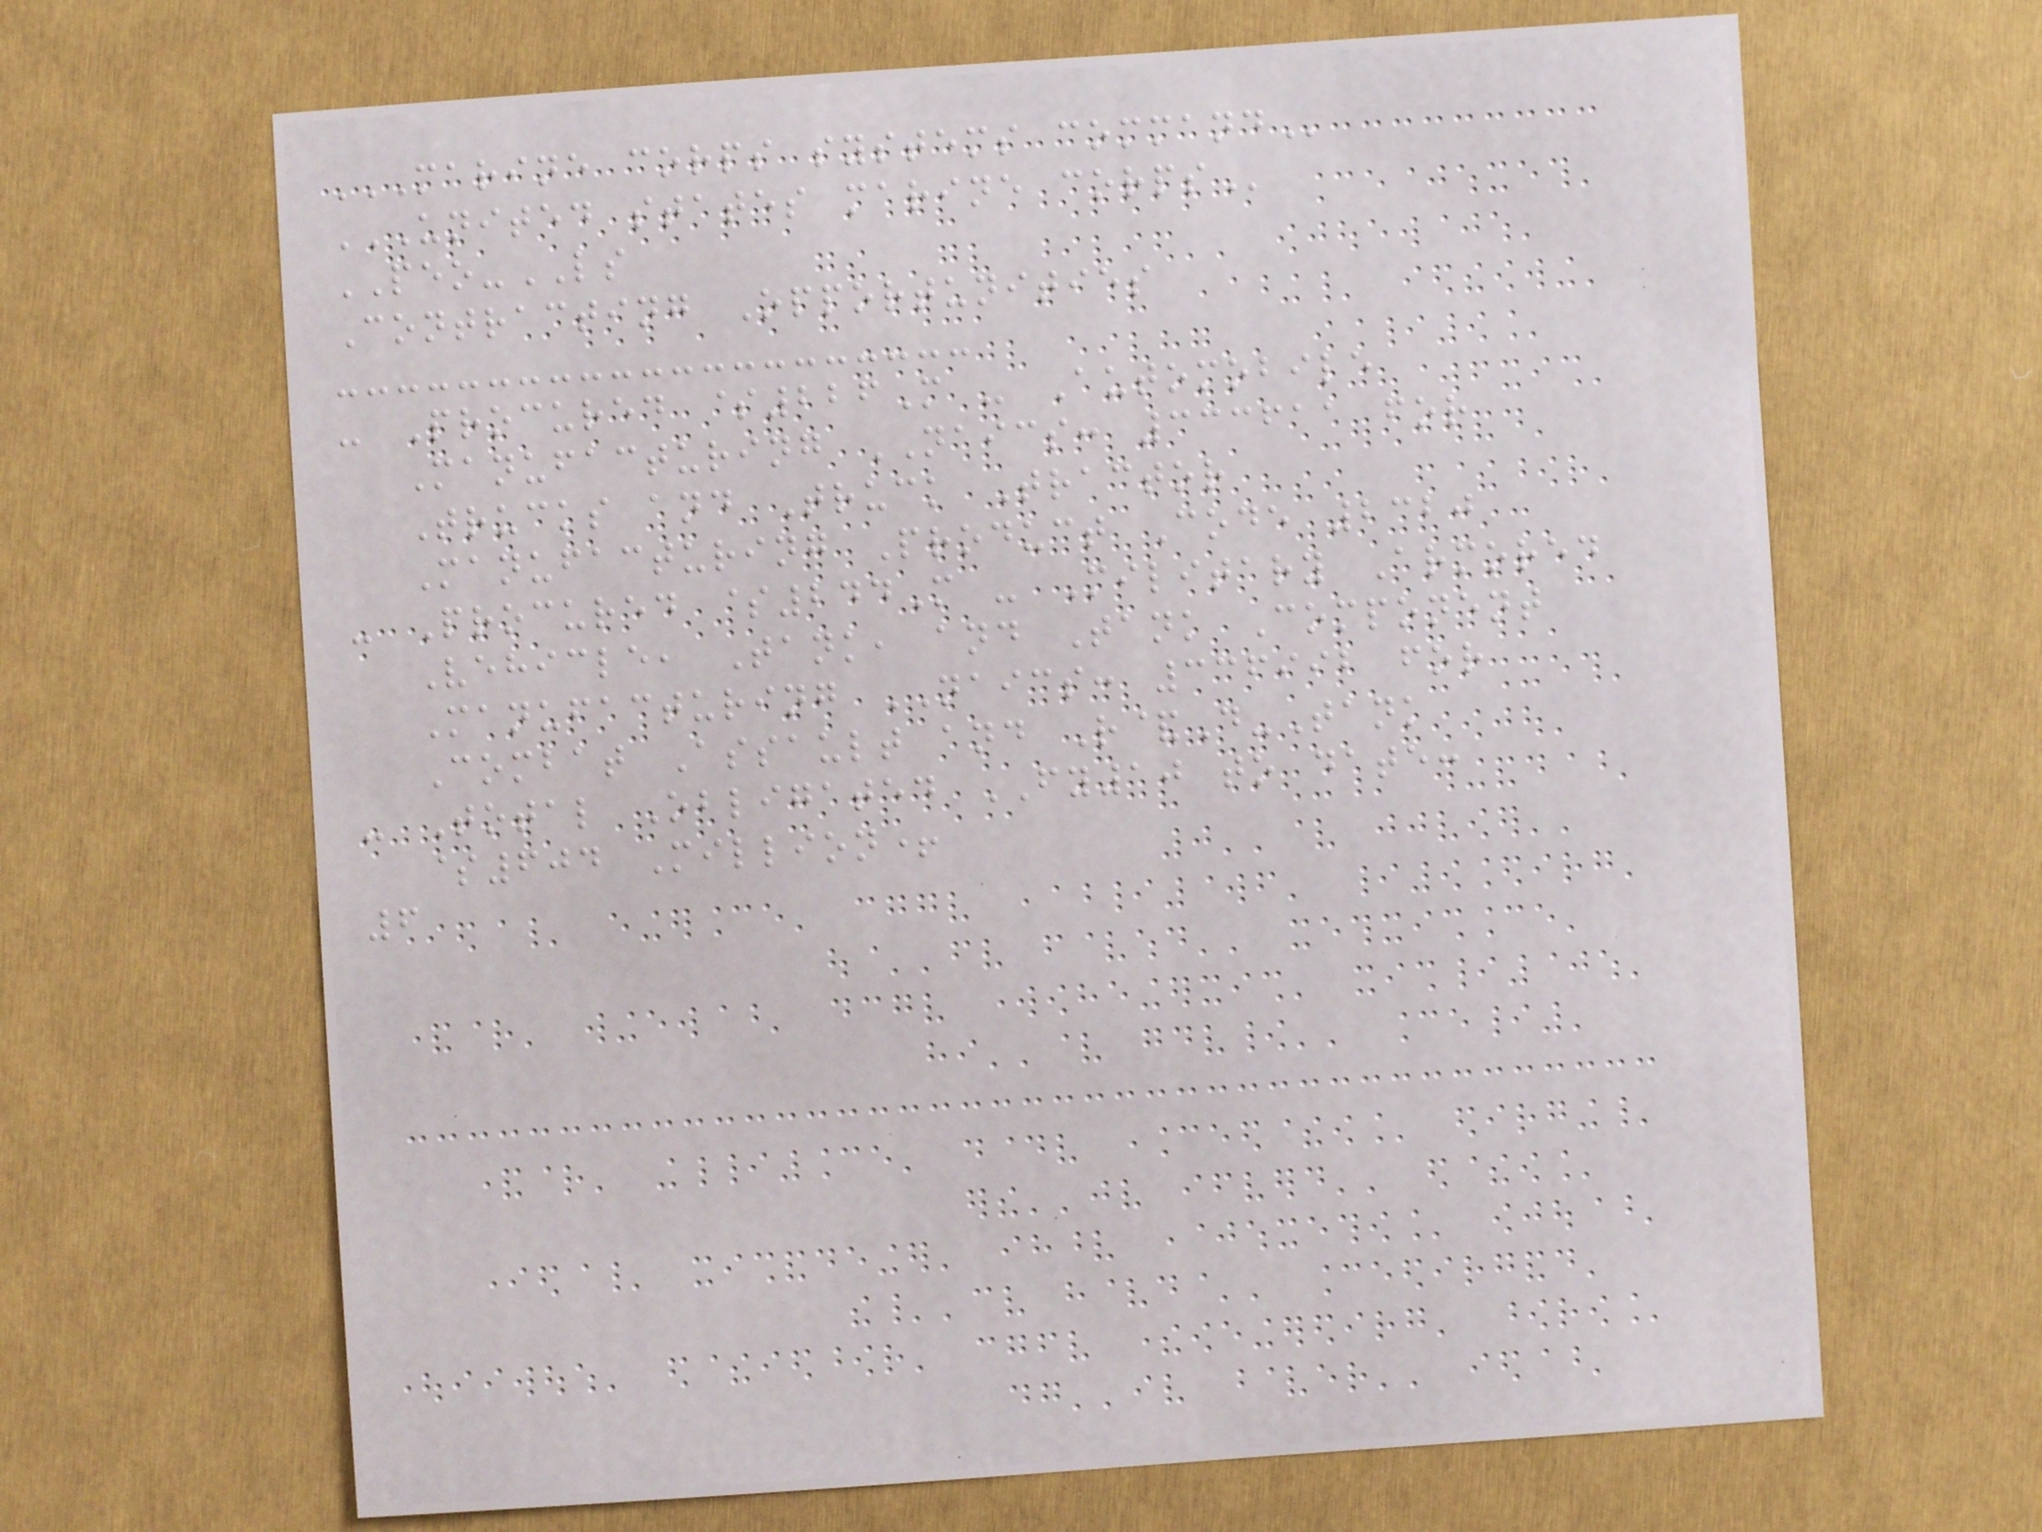MARINE CORPS SYSTEMS COMMAND
UNITED STATES MARINE CORPS
PEO-LS
Contracting Opportunities
- Procured $226M - Automobile
Manufacturing NAICS: 333611 for
Trucks and Truck Tractor
Manufacturing Product Code 2320
- Procured $244M - Military Armored
Vehicle, Tank, and Tank Component
Manufacturing NAICS: 336992 for
Combat Assault and R&D-Tank
- Total Obligated FY10 to date:
$604 Million+
6
